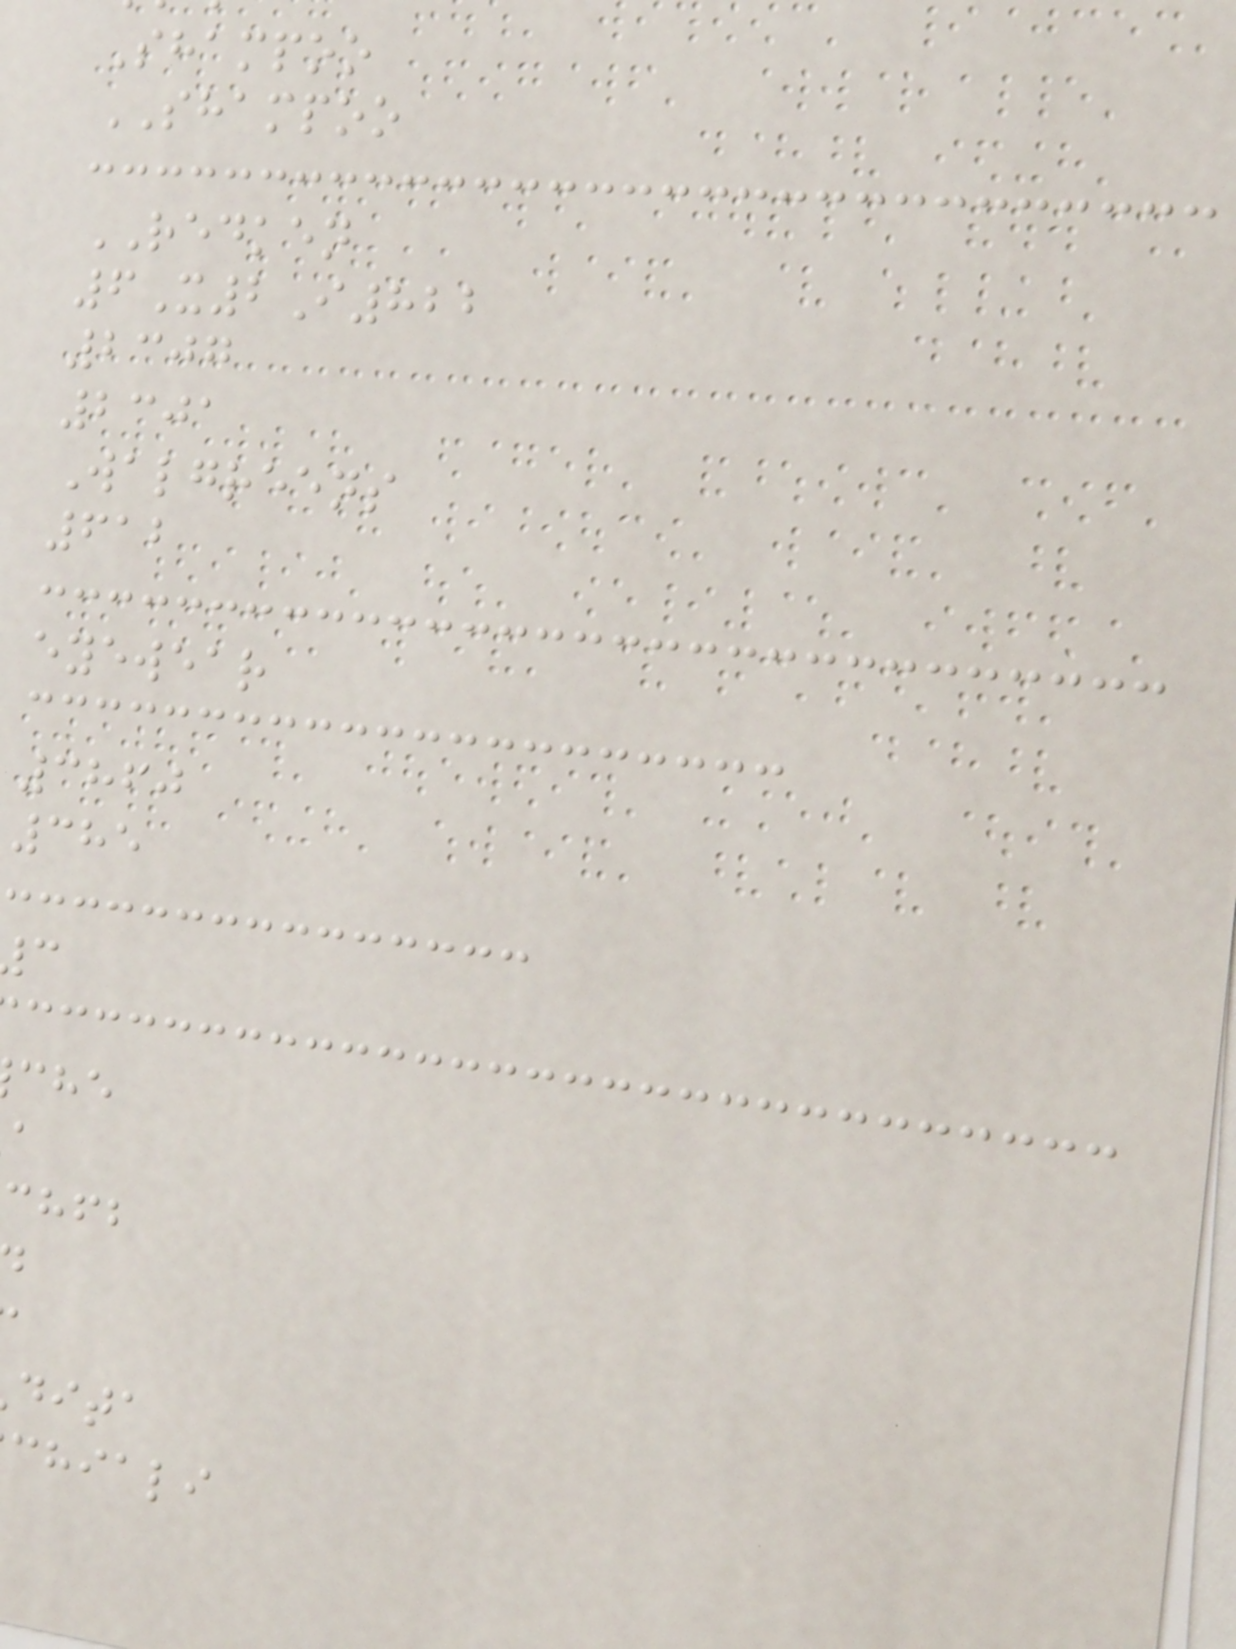Shampoo
SHAMPOO
REDKEN
6X2I822
2307
2301
Walgreens
612
eyewear
3860
385
chfb
dita
chiali
